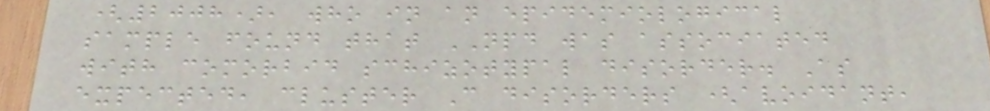(2008), who in an epidemiological
sample found that NPD was associated
with comorbid schizotypal disorder. As
expected, cluster C disorders (avoidant,
